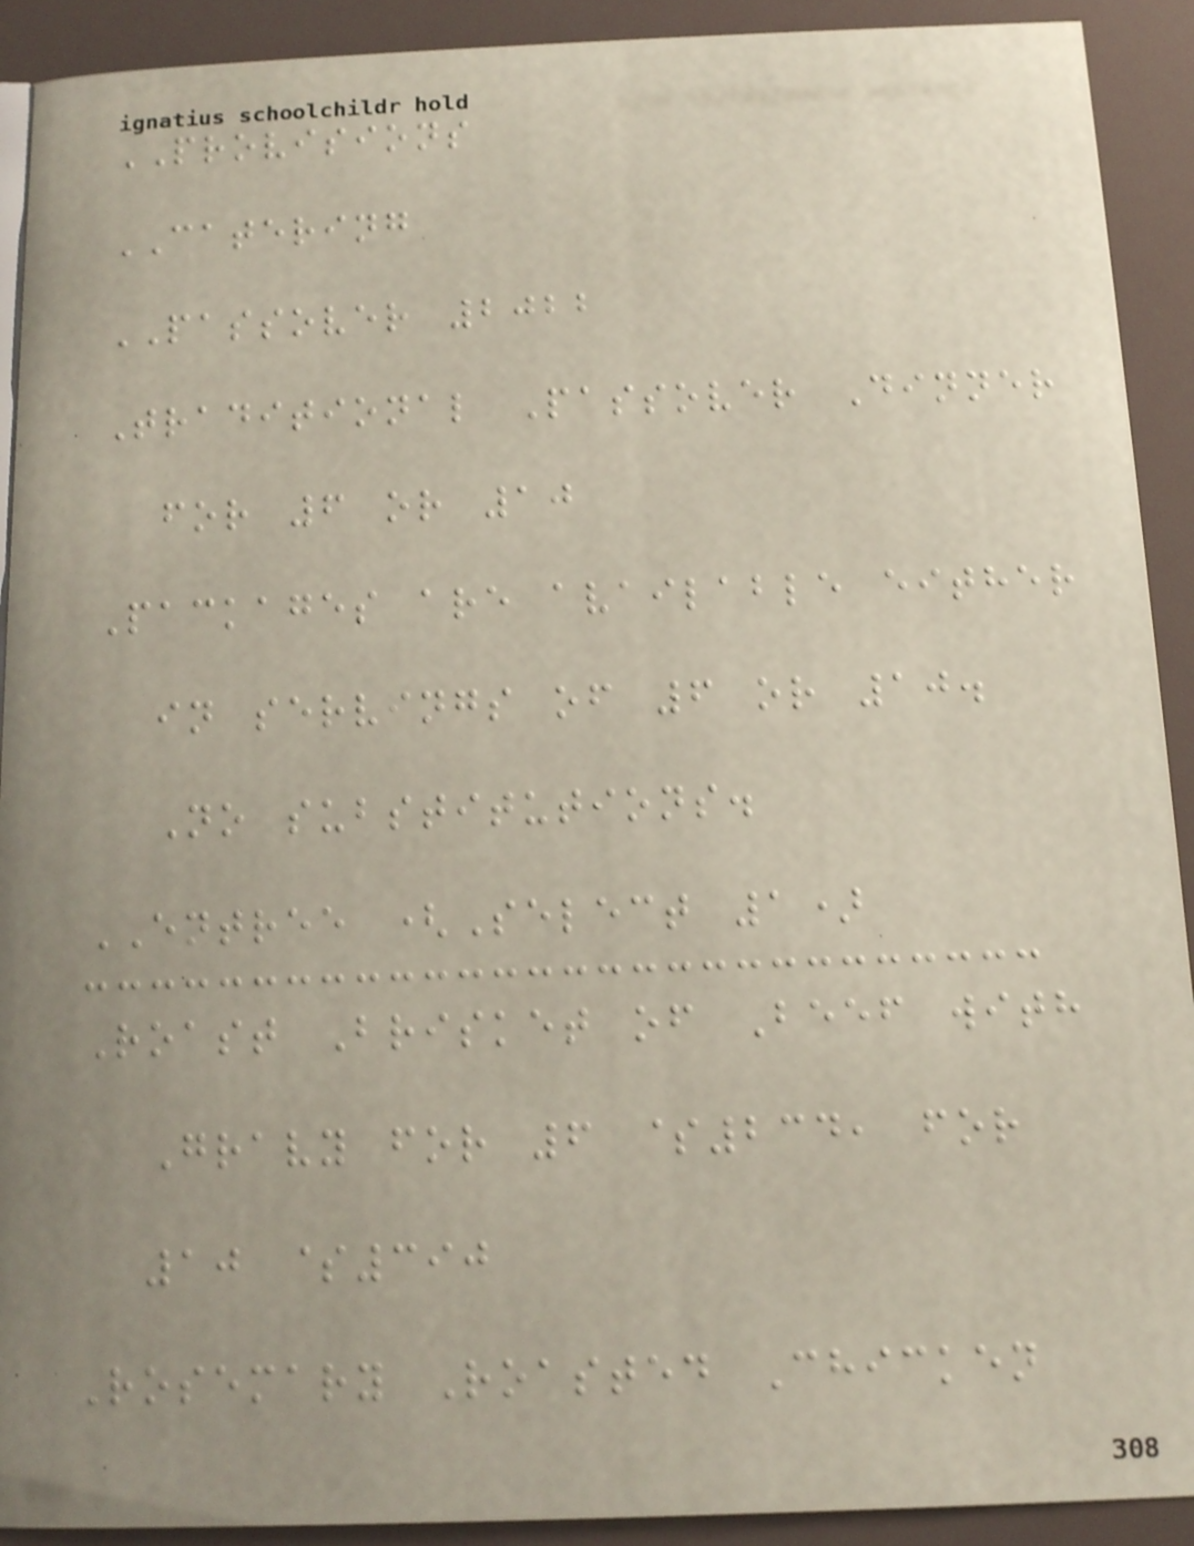PROVISIONS
CATERING
PASSOVER 2022
Traditional Passover Dinner
for 6 or 10
Packages are available either
in servings of 6 or 10.
No substitutions.
ENTREE (Select 1)
Roast Brisket of Beef with
Gravy for 6 $234, for
10 $390
Rosemary Roasted Chicken
